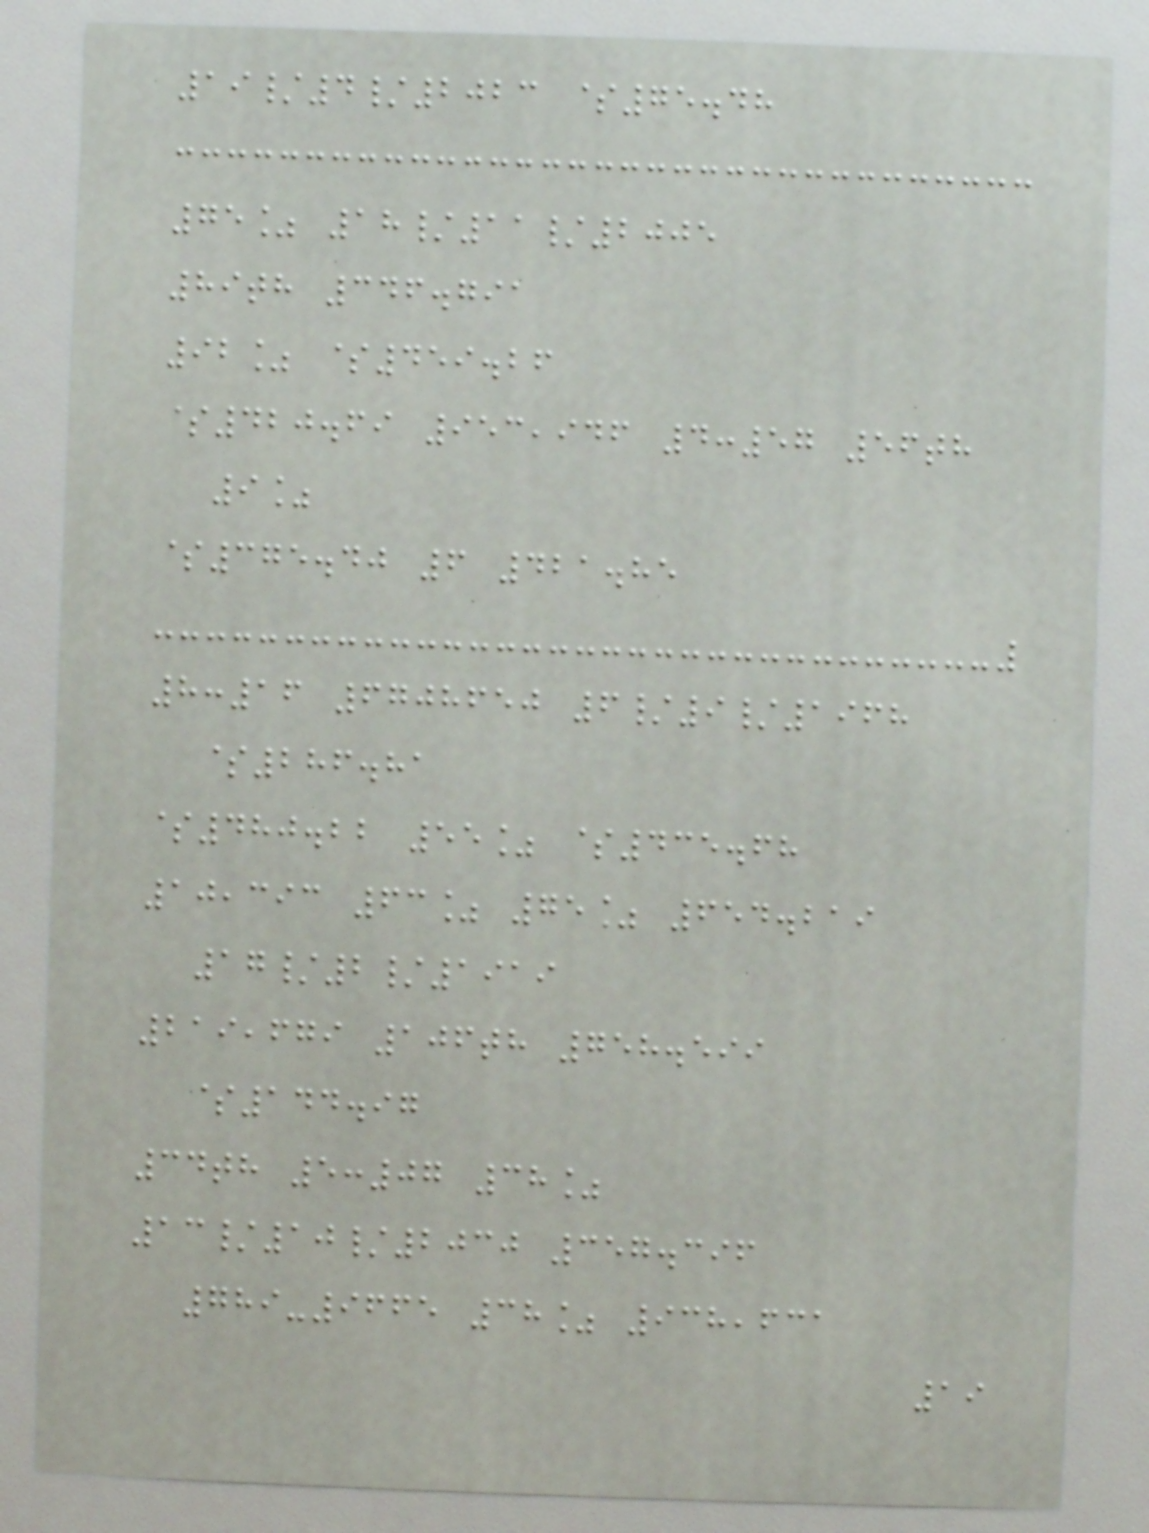19/4/2023 $75.48
75% 18/11/2005
89th 346.791
92% $459.26
$420.69 953,946 4:57 56th
9%
$375.40 6 421.85
8:16 6708650 6/9/1968
$286.81
$480.22 55% $435.68
10,393 63% 75% 654.219
17/2/1919
219,679 106th 758.599
$144.97
34th 5:07 38%
13/10/2030 357.396
789-9665 38% 938,631
19
